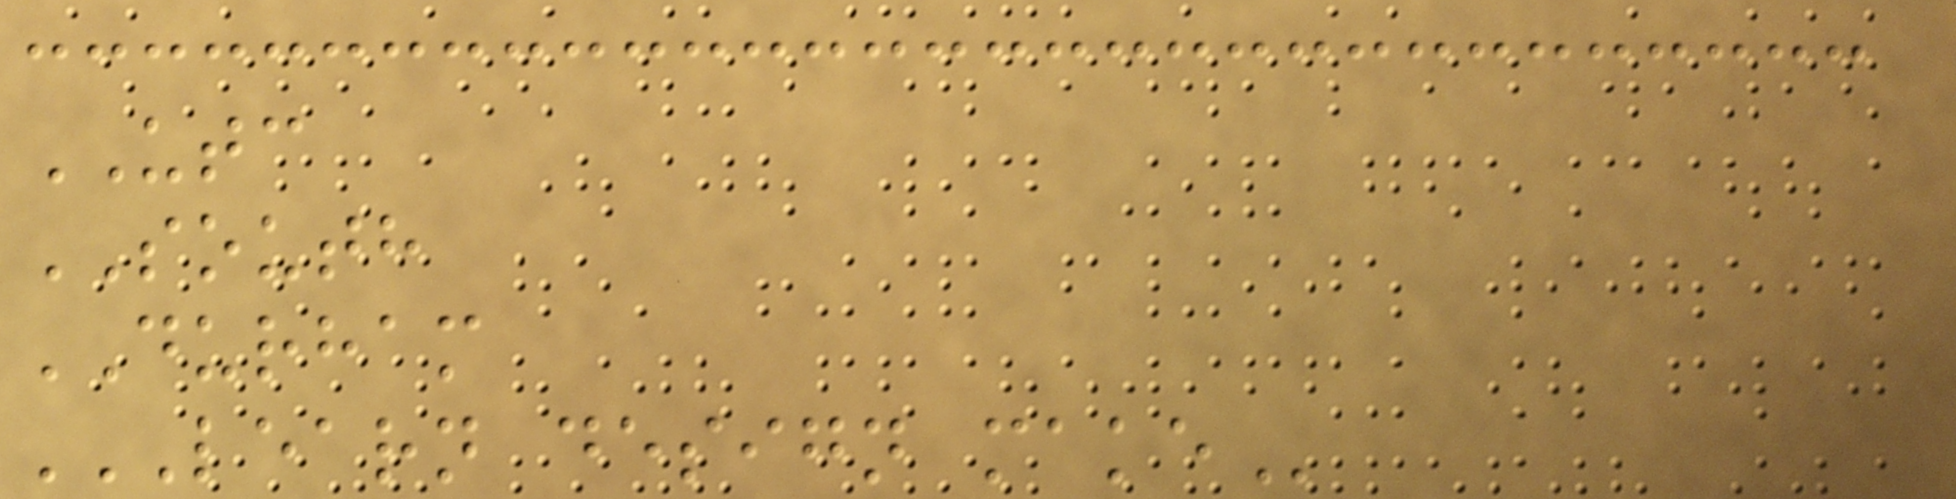UTC
SOUTH
DURHAM
LEARN DESIGN MAKE
